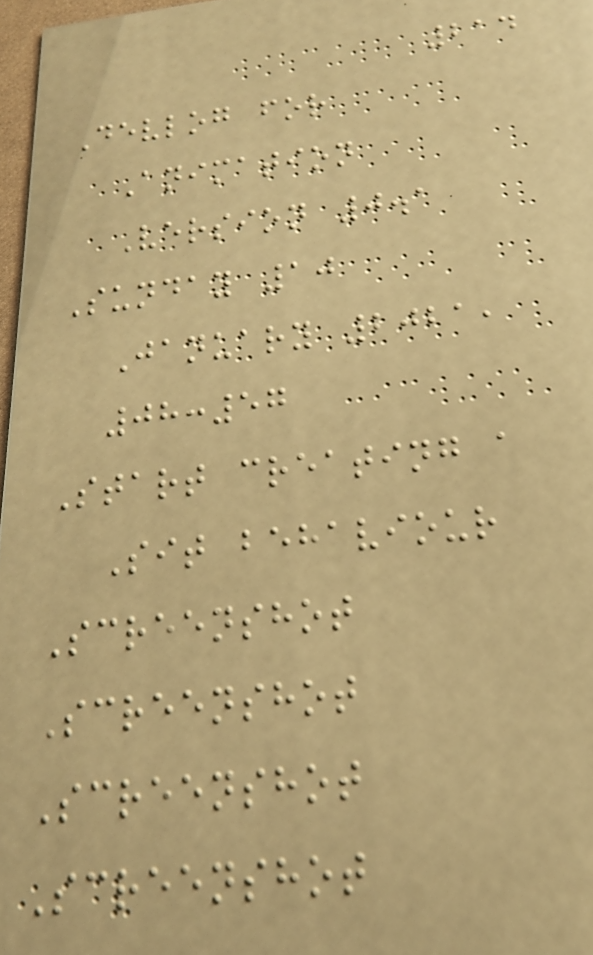214
Devlog for
Animation
Version 0.1
Sunday 10
January 2021,
08:57
Start creating a
Sit behaviour
Screenshot
Screenshot
Screenshot
Screenshot
